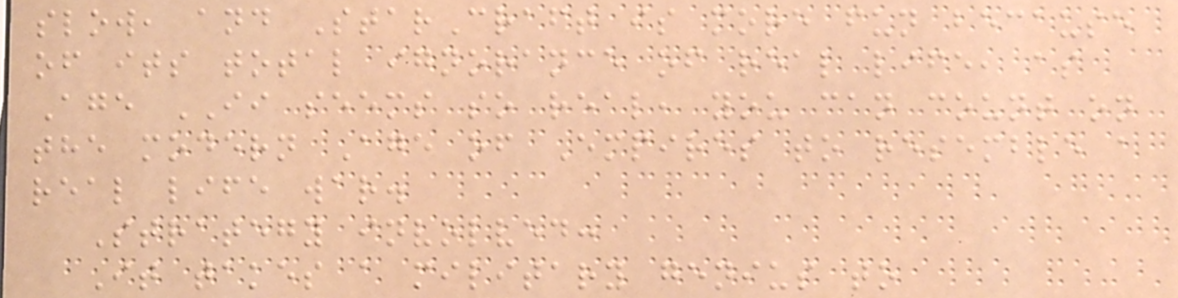slow, and StarCraft is more fun because
of its total ignorance of real life, as
Age II seems so real, you can count on
the modern Age of Empires to resemble a
real life war.
Strategy involved:
It takes a military genius to
